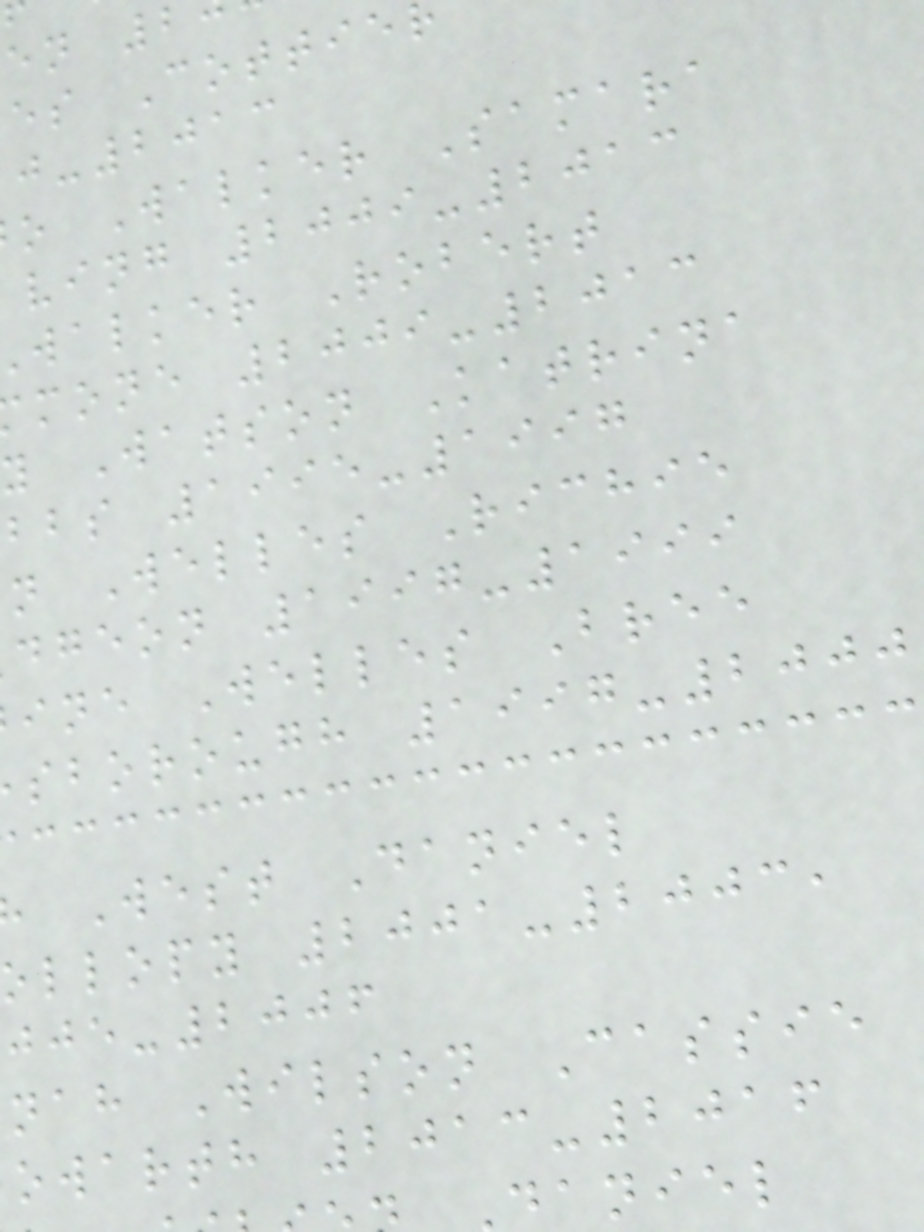en 2
es Cottie
-2013
o Walker Samara
ving 2009-2013
walker Robert
mone 2009-2013
y Watson Katrina
bbs 1995-1997
n Welles Richie
dgeon 1997-1999
ine Welles Bree
sborough 1997-2000
West Daniel
ollopy 2001-2003,
-2006
nah Wilson Cassie
owarth 2013-2016
daniel
